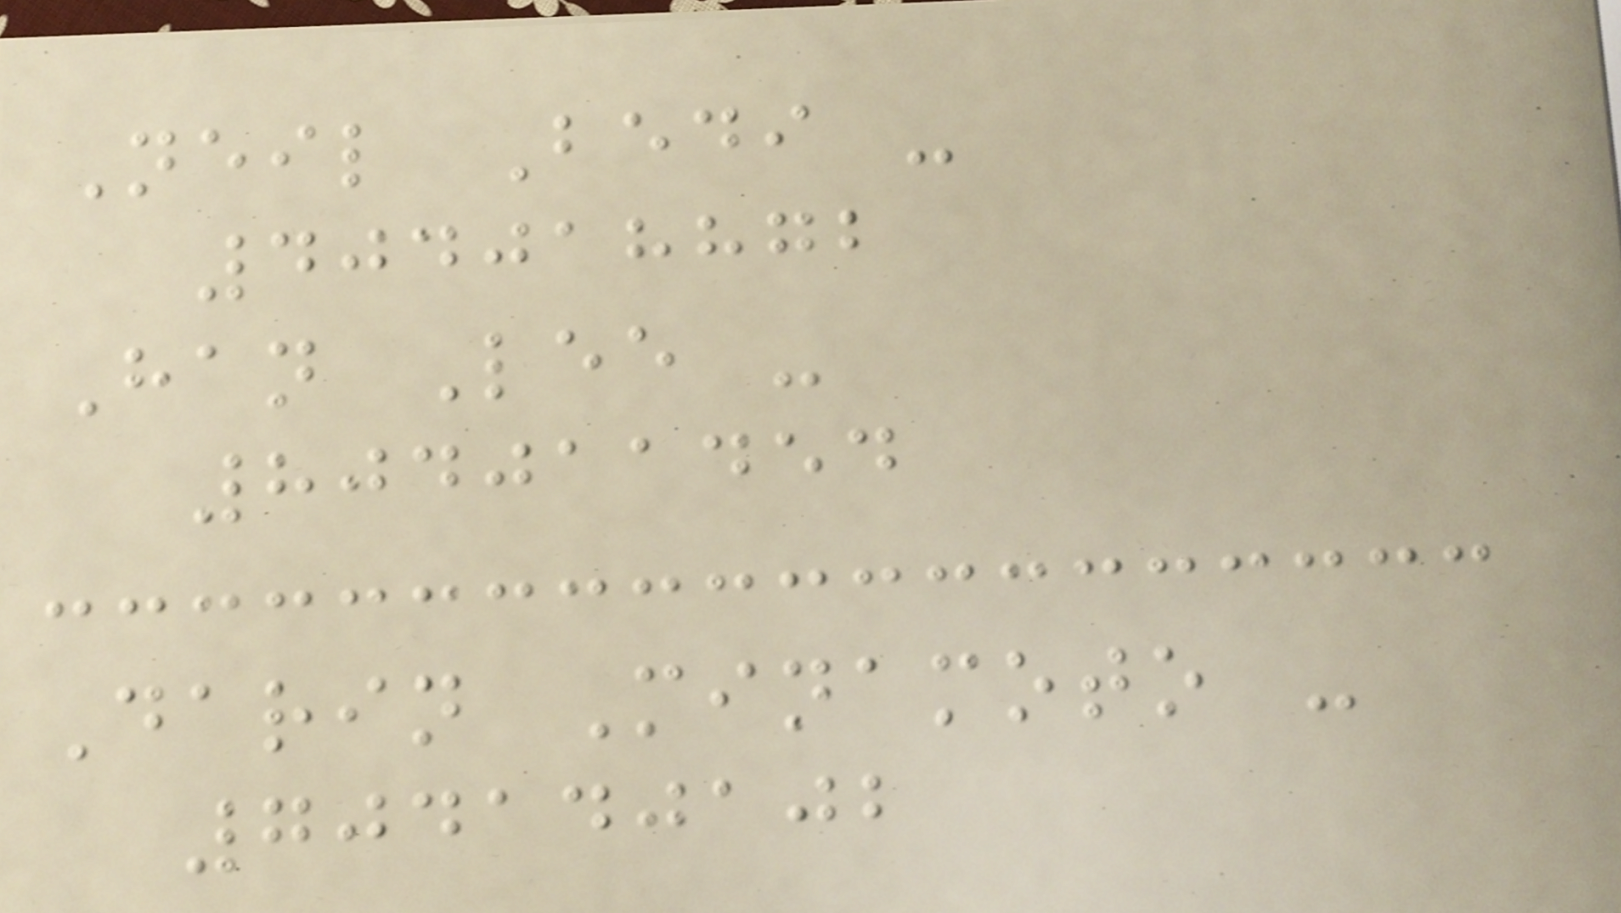Neil Bedi -
404018872
Han Lee -
804011454
Darin Minamoto -
704140102
